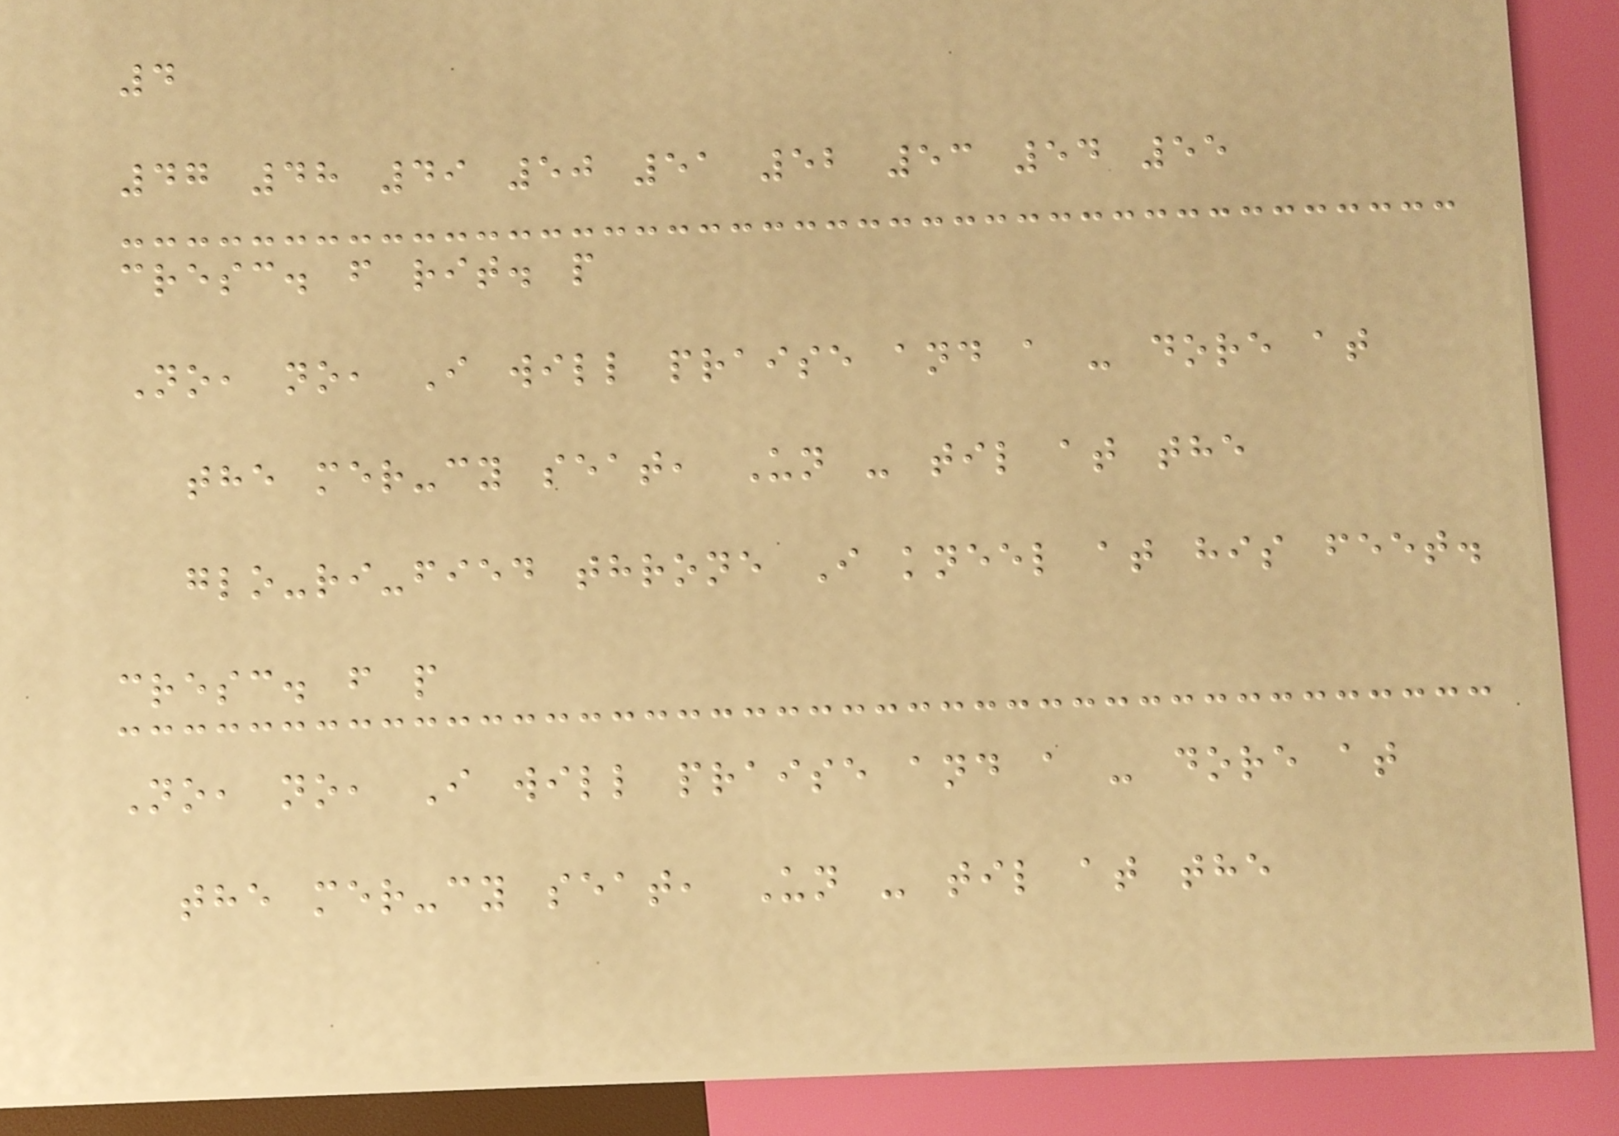4
47 48 49 50 51 52 53 54 55
cresc. f rit. p
No, no, I will praise and a - dore at
the mer-cy seat, Un - til at the
glo-ri-fied throne I kneel at his feet.
cresc. f p
No, no, I will praise and a - dore at
the mer-cy seat, Un - til at the
